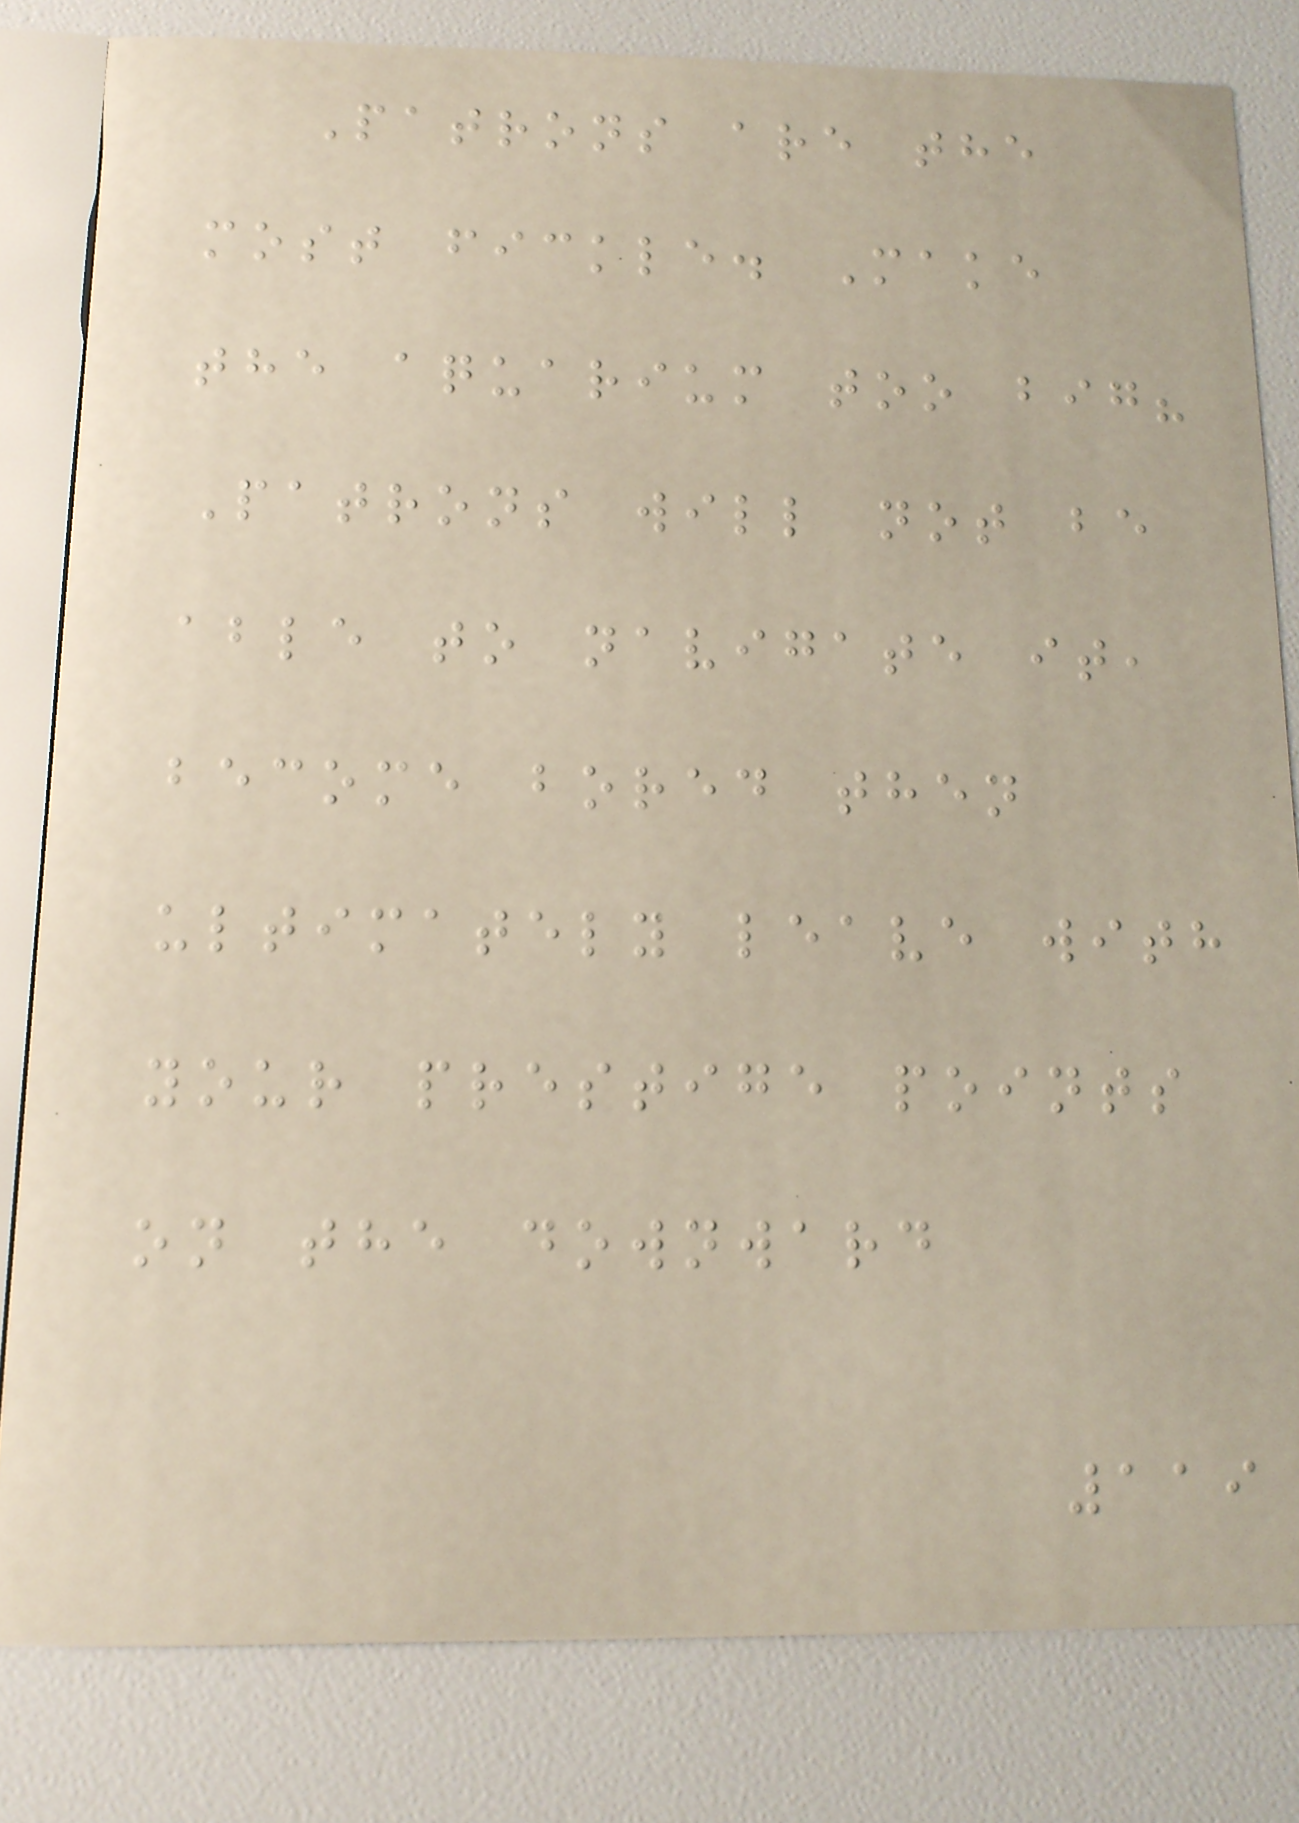Patrons are the
most fickle. Make
the aquarium too big?
Patrons will not be
able to navigate it,
become bored then
ultimately leave with
your prestige points
on the downward
119
